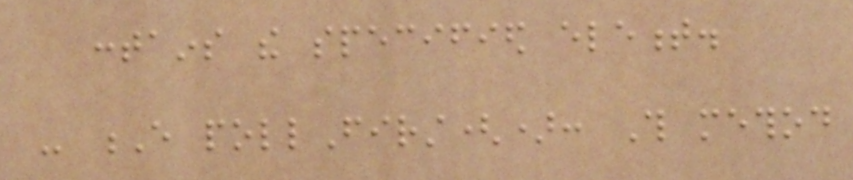contains the specified element.
- E pollFirst(): This method
